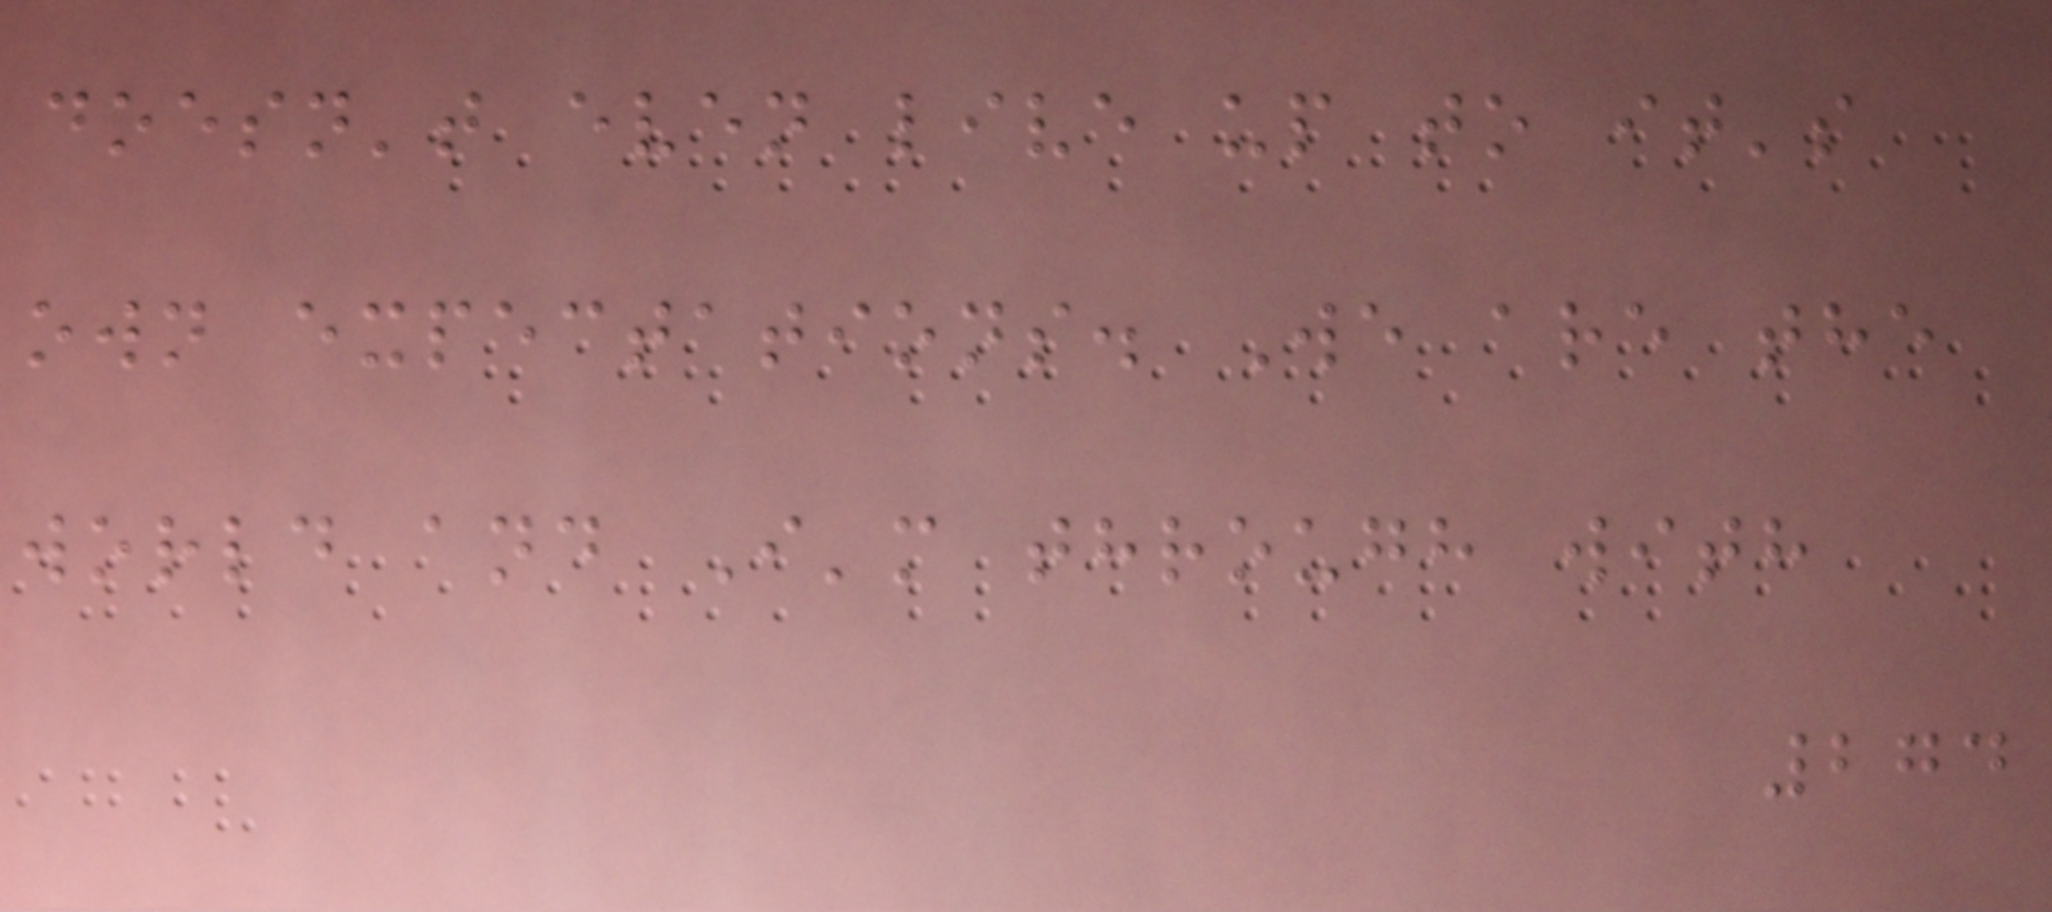doesn't even live up to it's
own expectations. We are the
world and I'm through with
274
